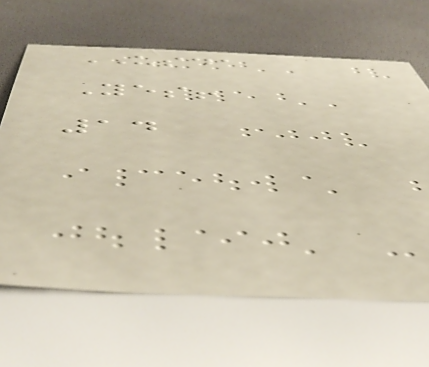USDA
Yes!
14
